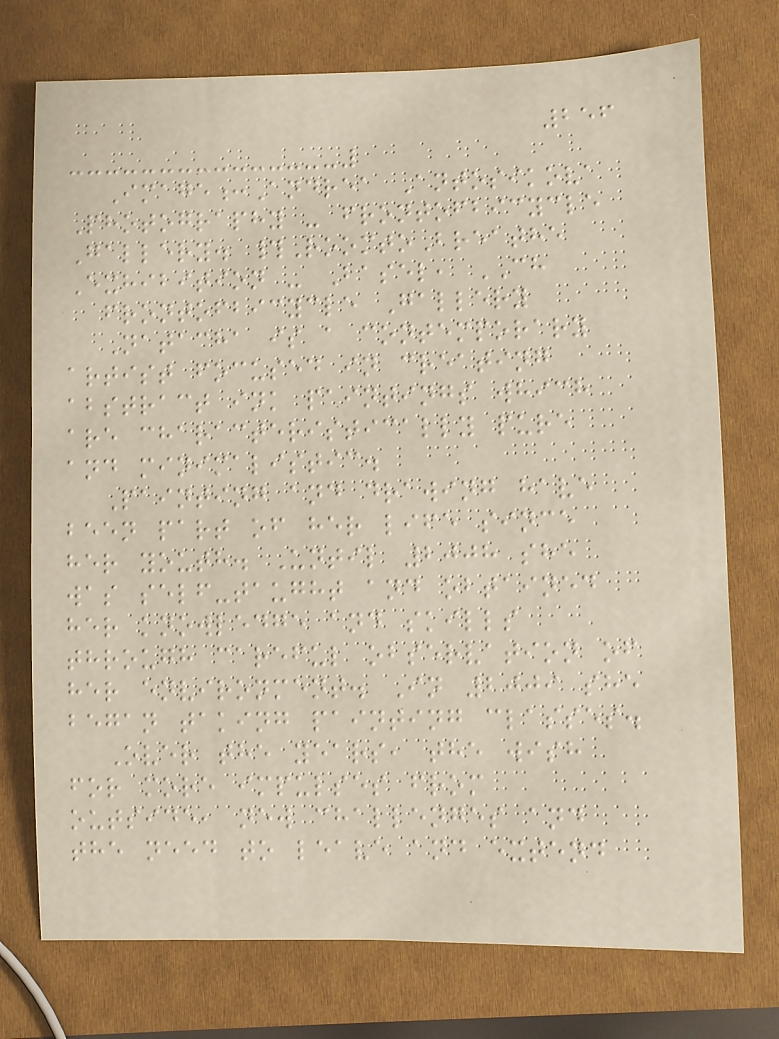256
Image:Andrea Antosikova
Photography - frontofbicycle
Gallery. #RoomtoBreathe
Exhibition - Basel, CH
frontofbicycle Gallery
Natacha is a contemporary
artist focused in creating
abstract ink paintings which
are characteristically pure
and minimalistic.
Painting and drawing have
been part of her life since
her youth. Until 2008 she
was self-taught and obtained
her knowledge and skills
through careful observation of
her environment. In 2009 she
began taking painting classes.
Over the years, the wish
for more impulses from
outside, new challenges and
the need to leave and extend
